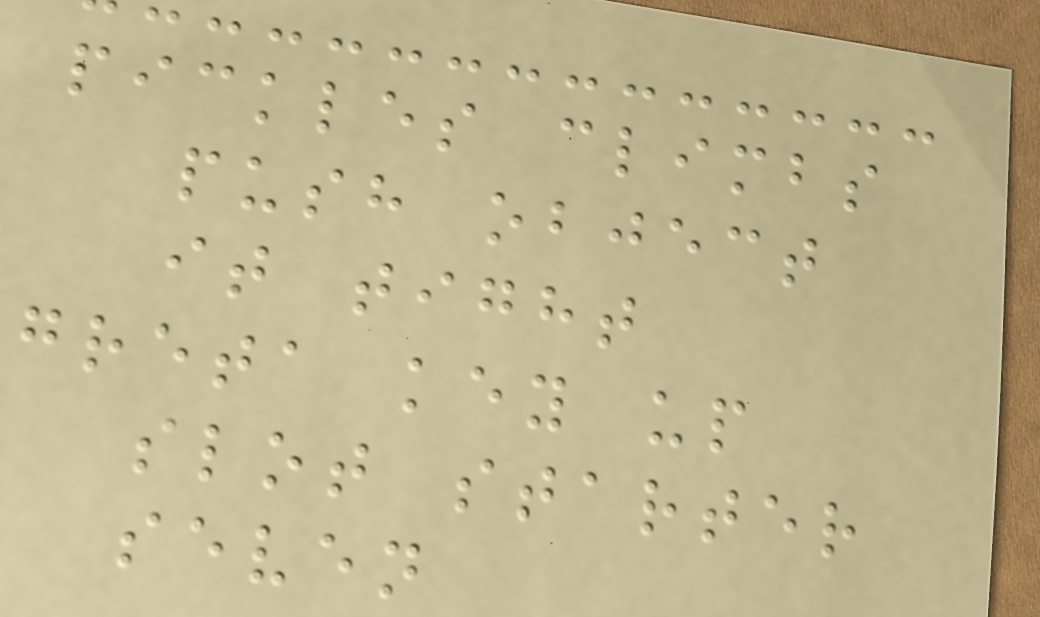pickles climbs
push object
it tight
greta key up
slot starter
seven
